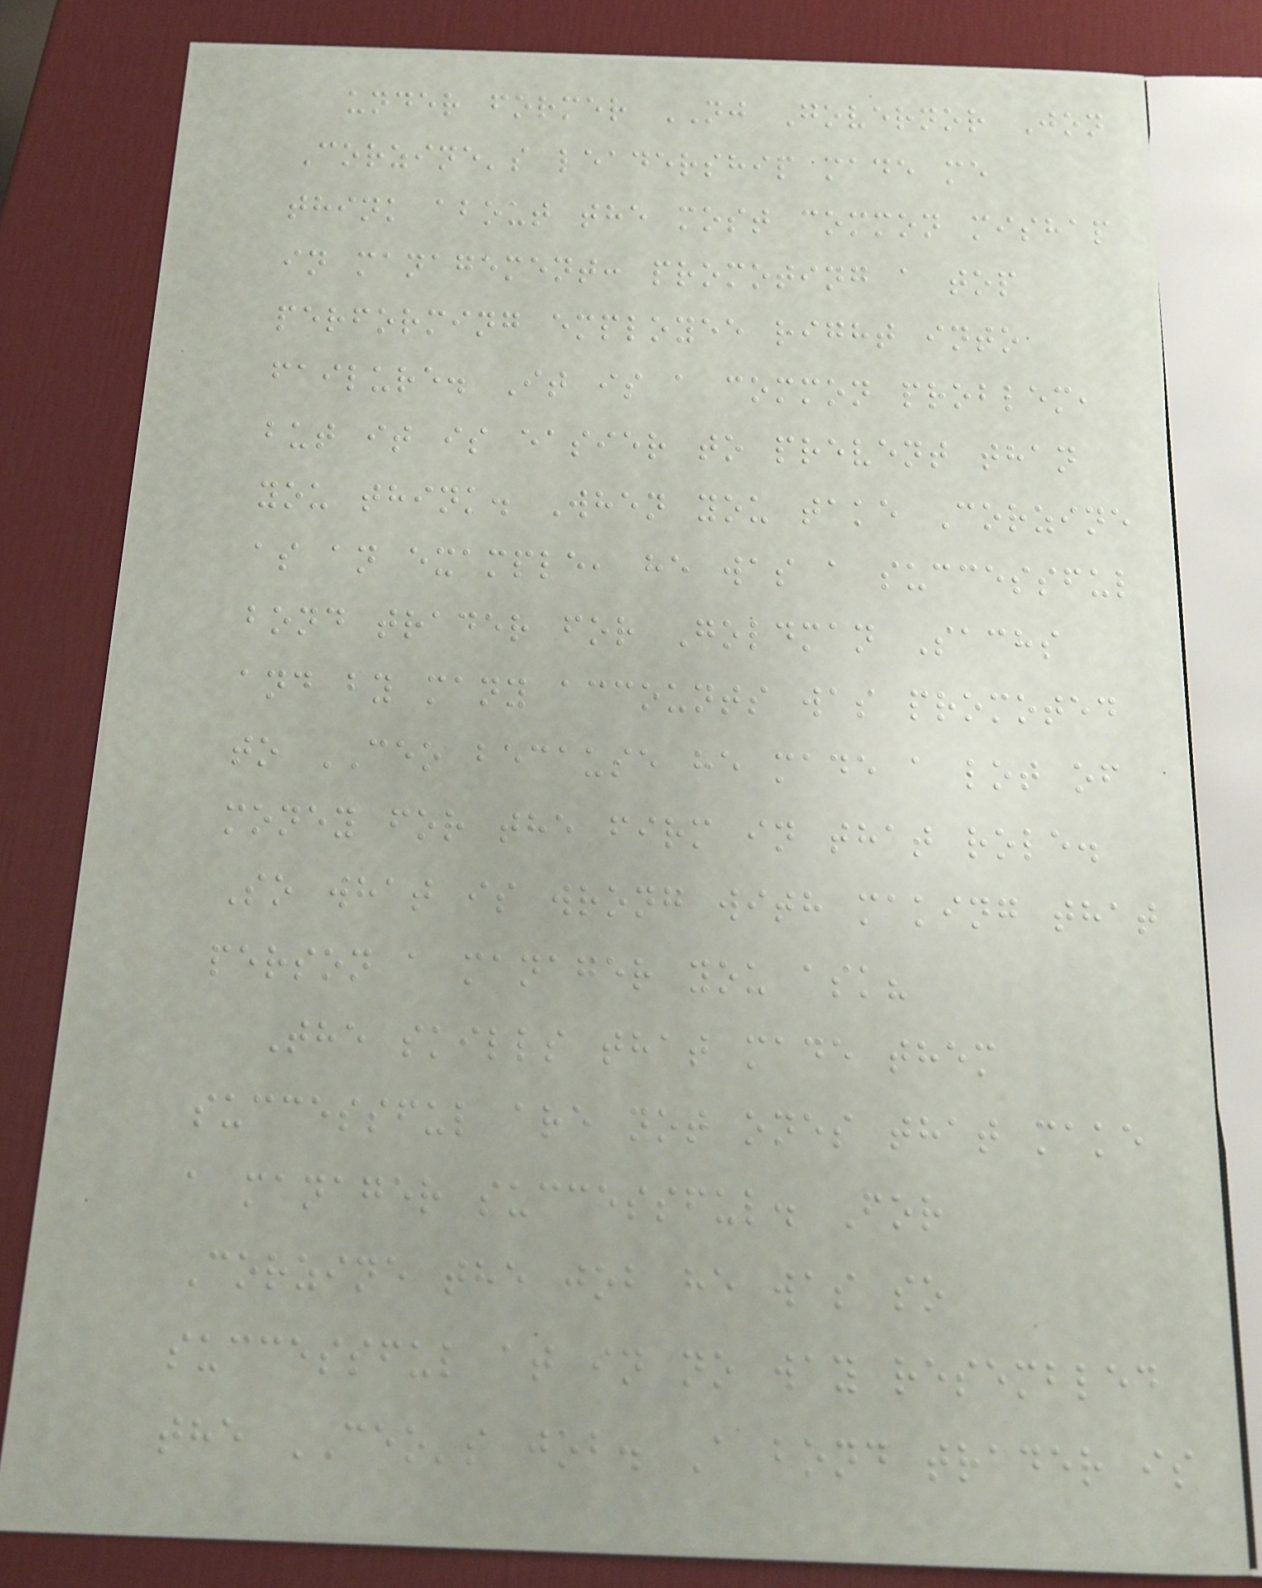under former NJ Governor Jon
Corzine's leadership made me
think about the most common mishap
in management: promoting a top
performing employee right into
failure. It is a common problem,
but it is easier to prevent than
you think. When you take Corzine
as an example, he was a successful
bond trader for Goldman Sachs
and by many accounts was promoted
to CEO because he made a lot of
money for the firm in that role.
So what is wrong with making that
person a manager you ask?
The skills that made them
successful are not ones that make
a manager successful. For
Corzine the job he was so
successful at in no way resembled
the CEO's job. A bond trader is
